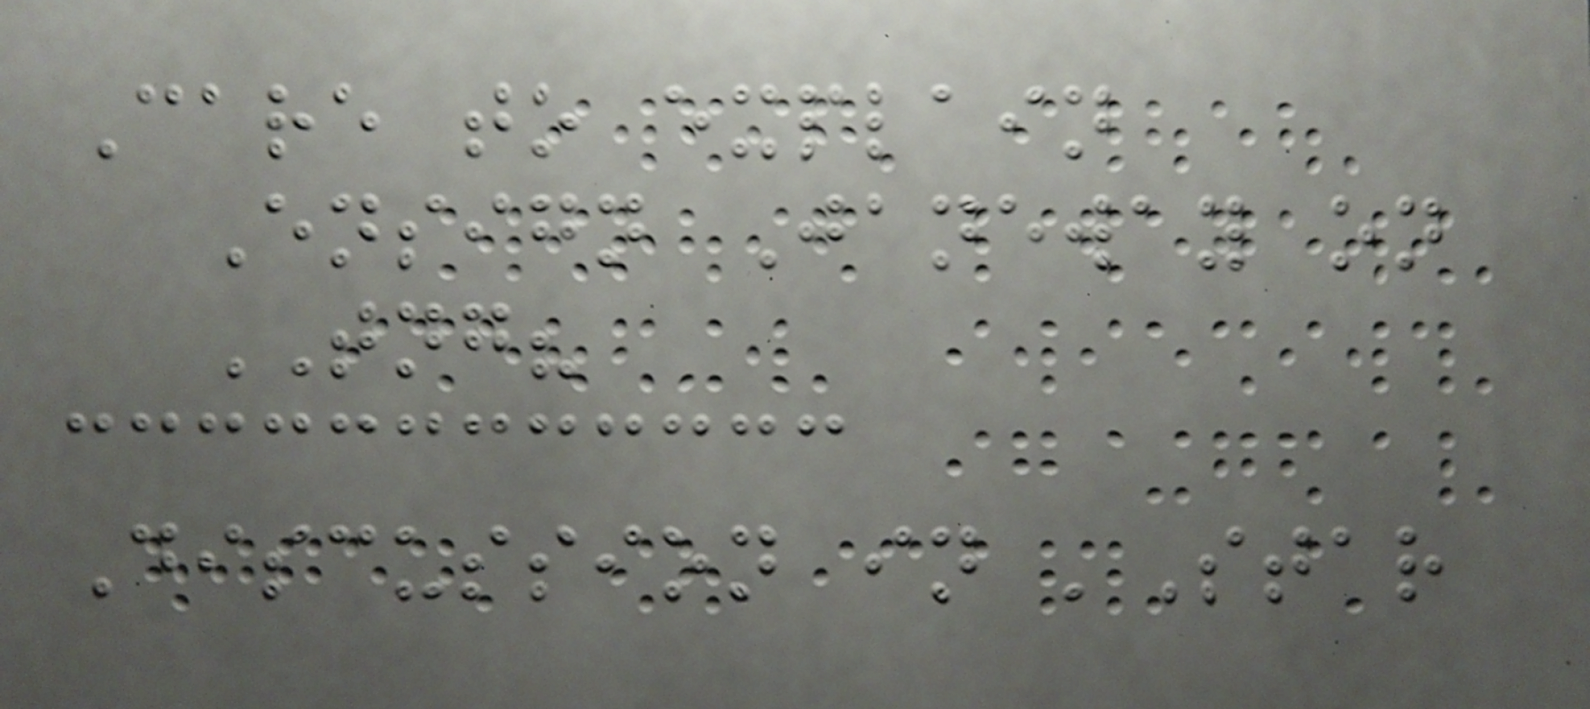Care to explain
Ensign Janeway on
TNG?
Discussion in 'Star
